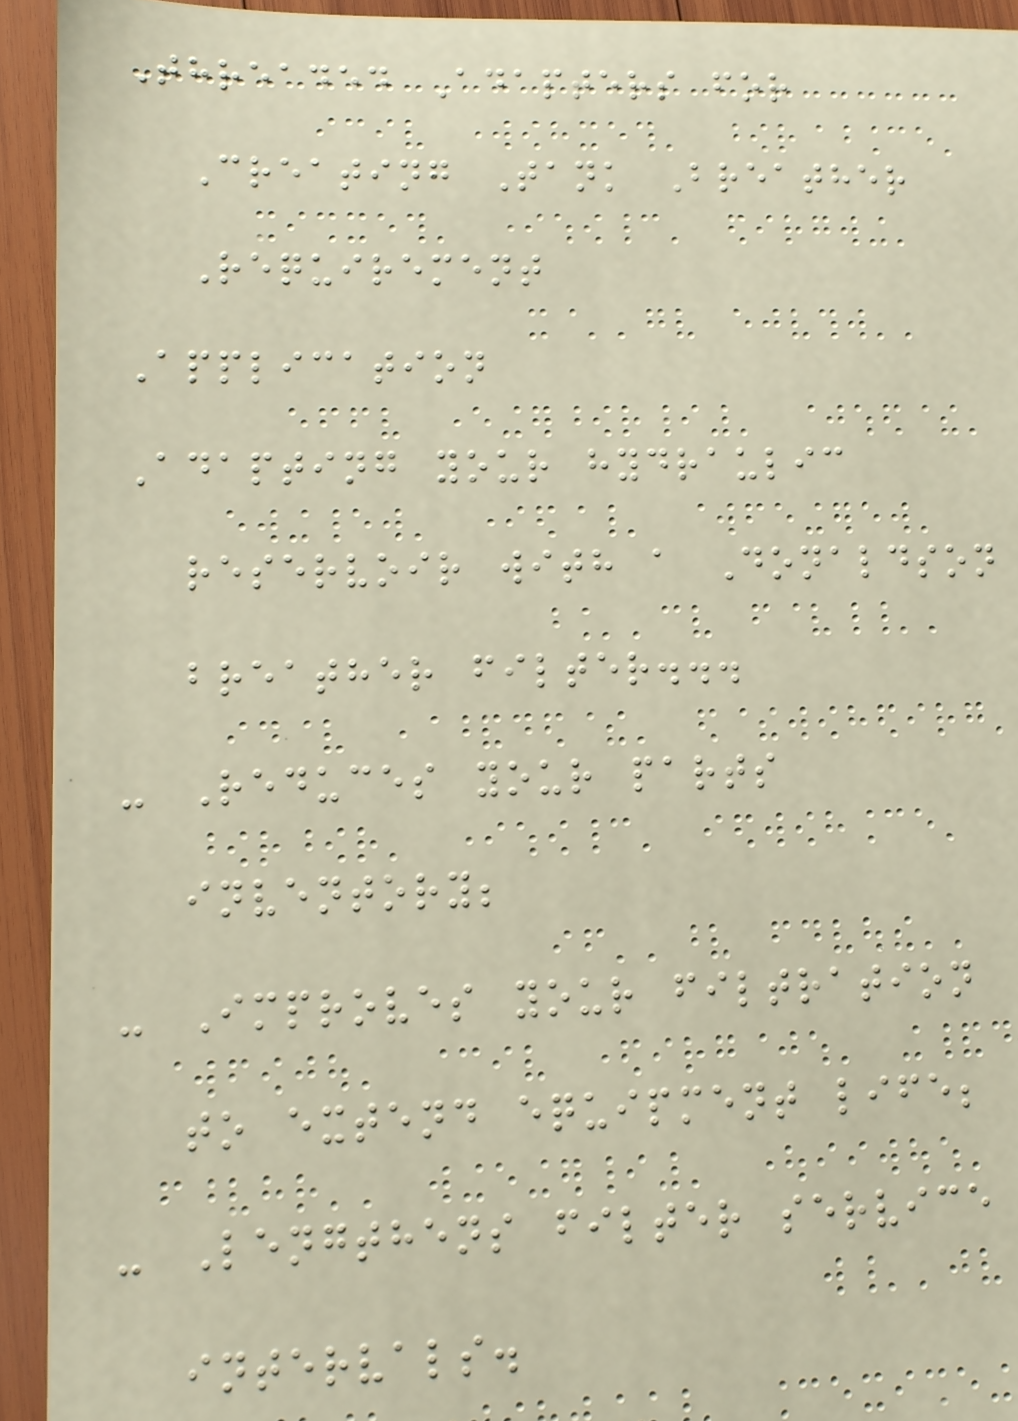Threaded Adapters for
Creating Tank Breather
Requirement
Application
Adapting your hydraulic
reservoir with a Donaldson
breather filter...
- Reduces your parts
inventory;
- Improves your filtration
to extend equipment life;
- Lengthens filter service
intervals.
